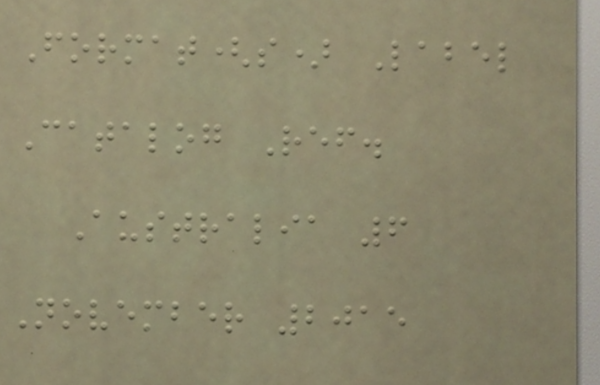Format(s) Label
Catalog Ref.
Australia 6
November 2015
